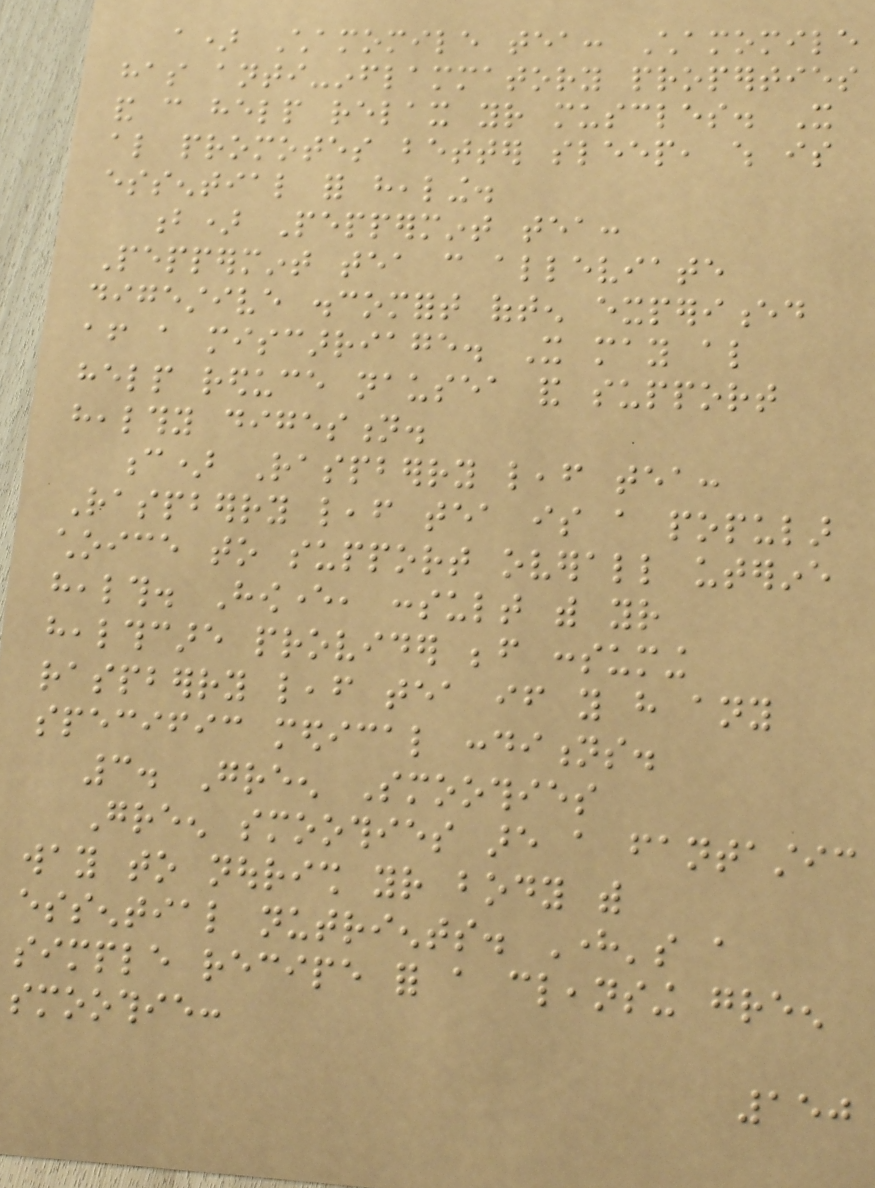a) Chamomile tea: Chamomile
has anti-inflammatory properties
and can help relax your muscles. It
also promotes better sleep, which is
essential for healing.
b) Peppermint tea:
Peppermint tea can alleviate
digestive discomfort often experienced
after a miscarriage. It may also
help reduce nausea and support
healthy digestion.
c) Raspberry leaf tea:
Raspberry leaf tea is a popular
choice to support overall uterine
health. However, consult with your
healthcare provider before consuming
raspberry leaf tea if you have any
specific medical conditions.
3. Green Smoothies
Green smoothies are a fantastic
way to nourish your body with
essential nutrients. Here's a
simple recipe for a cleansing green
smoothie:
150
